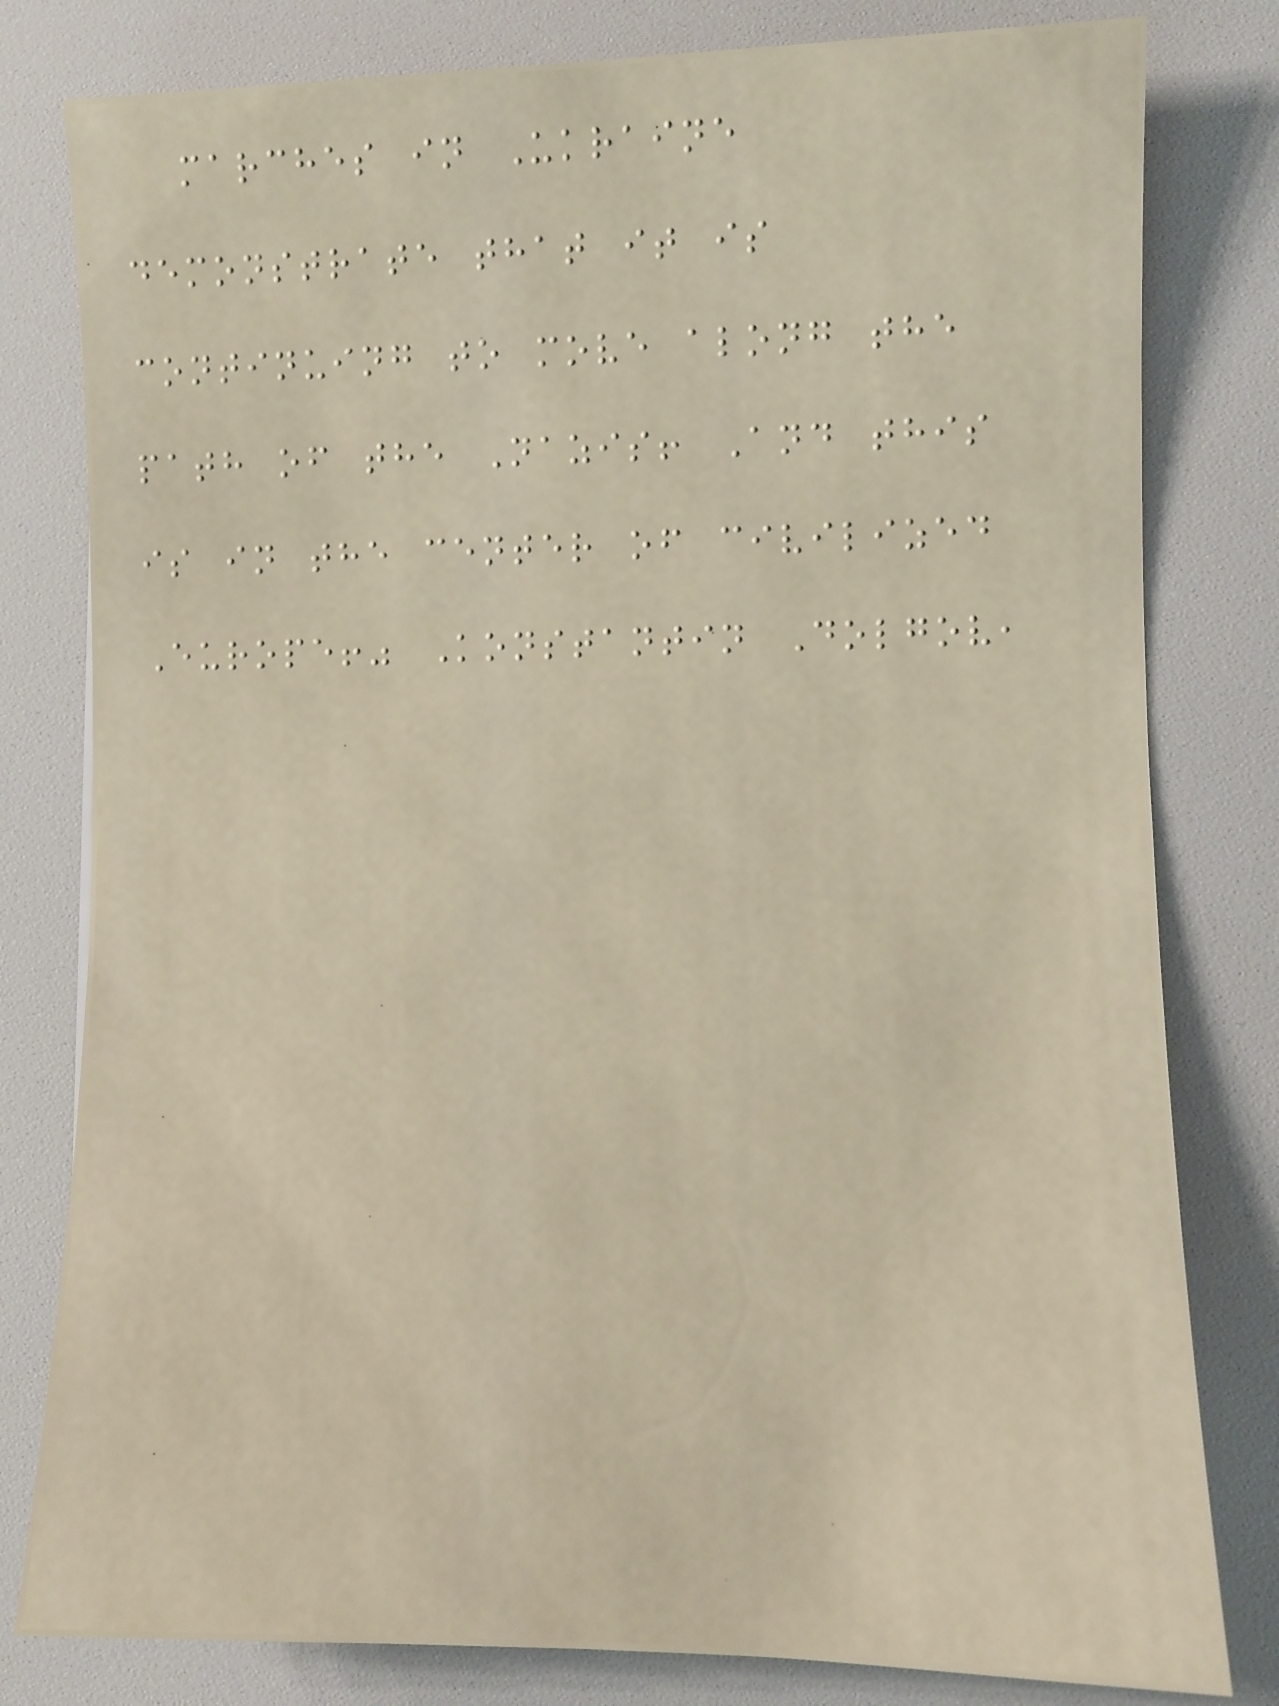marches in Ukraine
demonstrate that it is
continuing to move along the
path of the Nazis! And this
is in the center of civilized
Europe!" Konstantin Dolgov,
